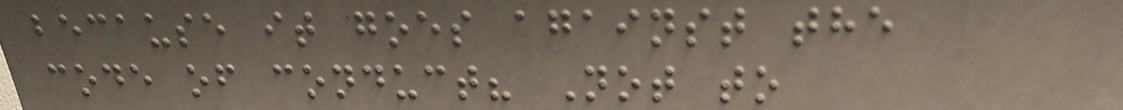because it goes against the
code of conduct? Not to
